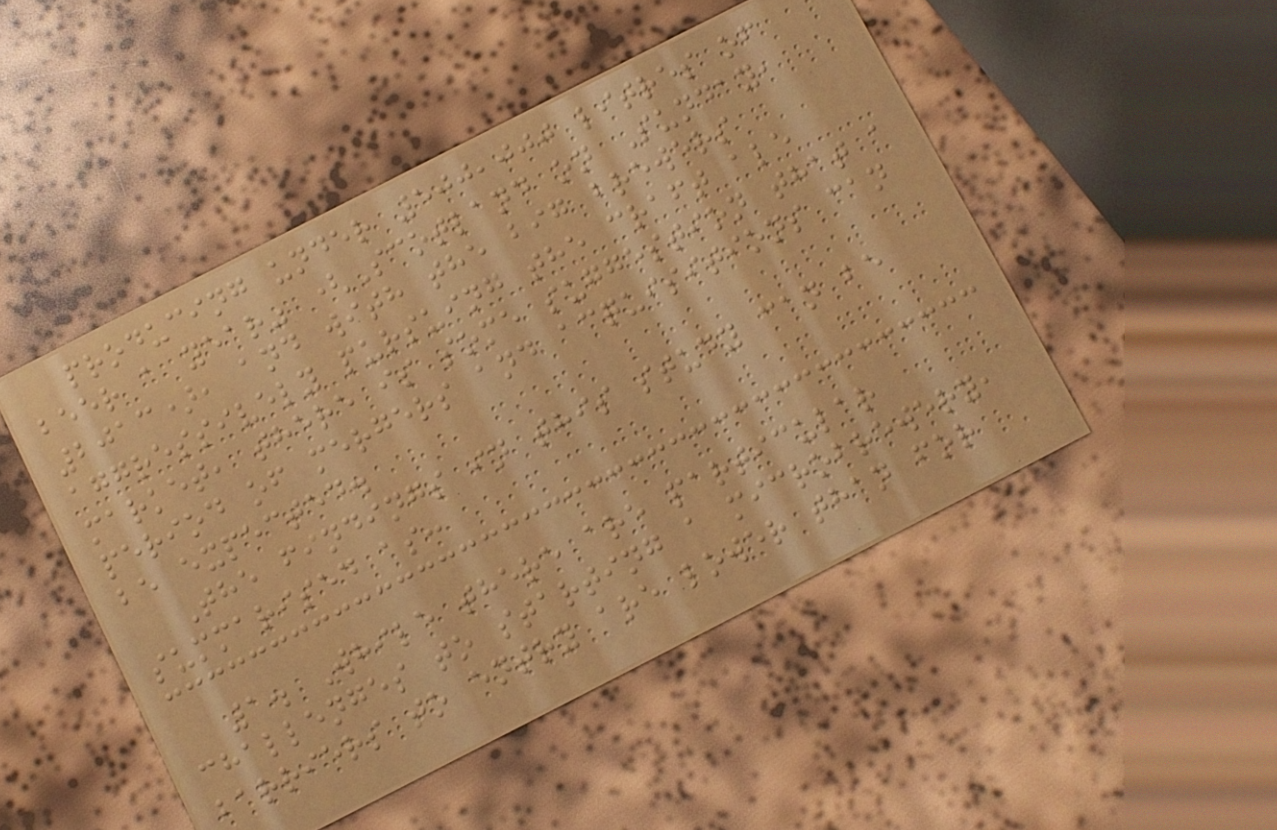producing under 500,000 litres of
beer a year" (Scotland on Sunday,
2013), and with the big brewers
aggressively pursuing the craft ale
market, there is some suggestion that a
period of mergers and acquisitions can
be expected.
The findings in this study can be
summarised as:
1. While there are particular
challenges to starting a microbrewery,
barriers to entry are lower than for
